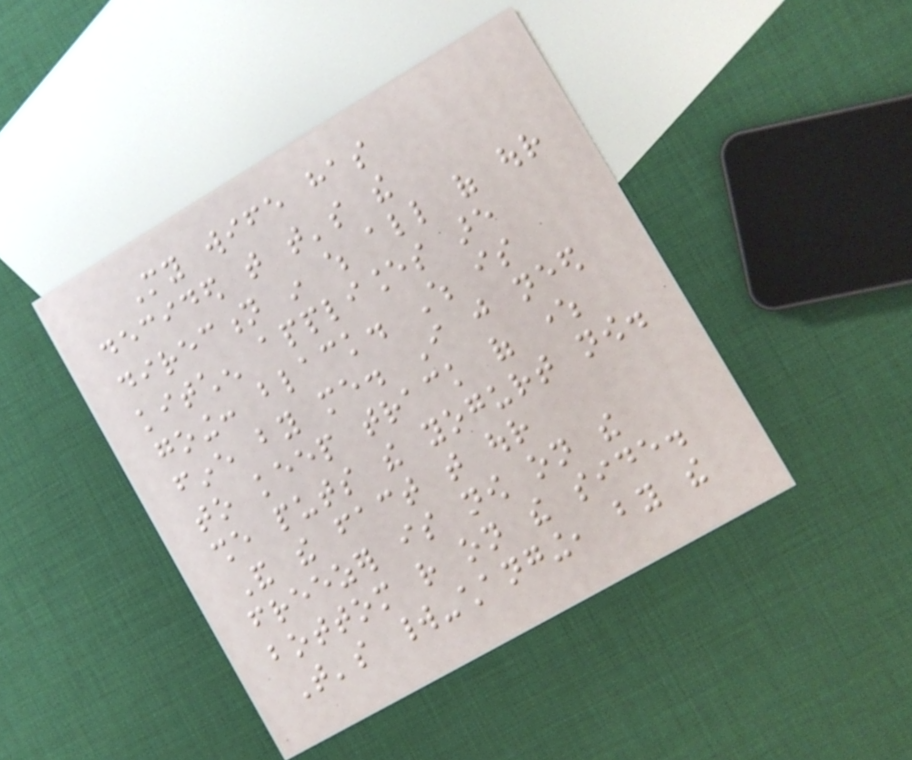My wife has
decided that that's the
direction in which all of our
kitchen appliances are
going: black. Which is
fine by me. I just need
to keep track of where
she puts the yogurt now.
And the fact that our
freezer is now on the
bottom rather on the side.
That's world-changing, by the
